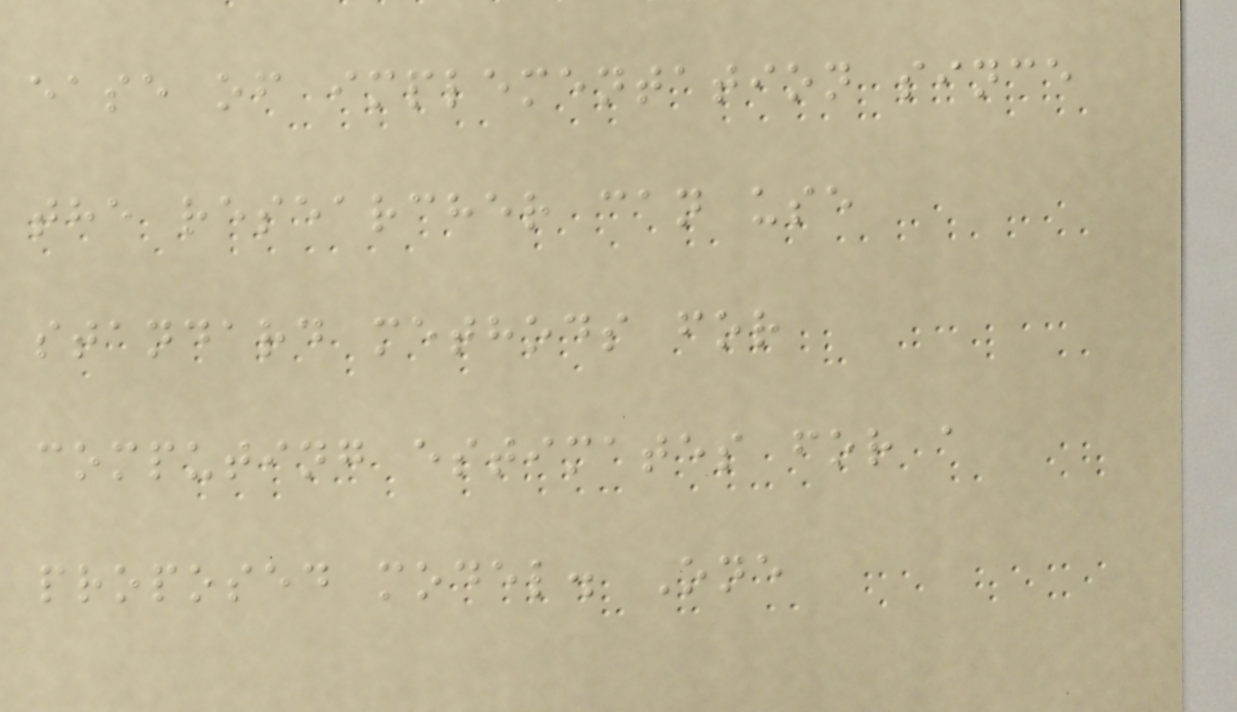ease of implementation since
the researcher can use
standard methods for
computing estimates for a
proposed model. One
